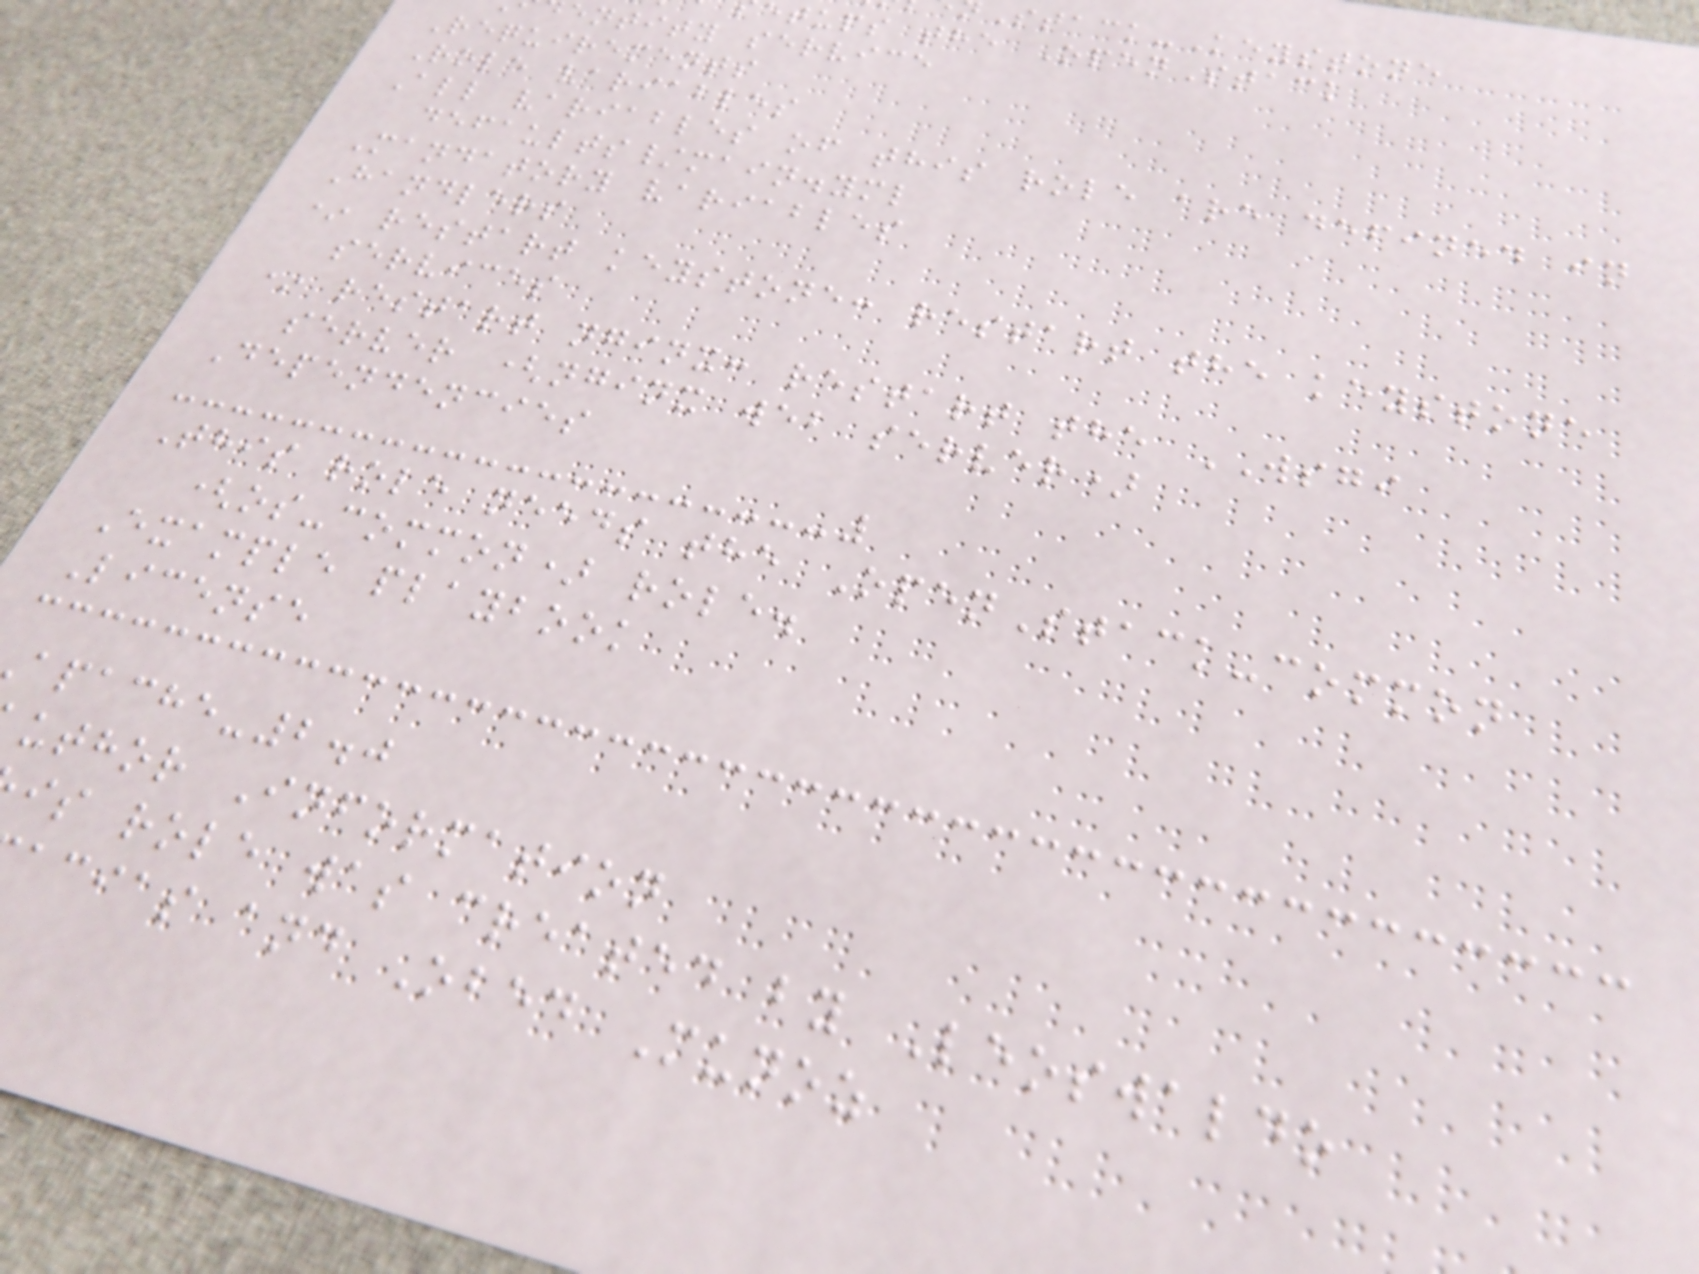Stack-Keystone
etups the OpenStack
entity service
Requirements
Role variables
All variables of this role are defined in
defaults/main.yml
Mandatory variables
Handlers
* restart keystone: restart the keystone
services
* restart nginx: restart the WSGI
server (nginx web server)
Dependencies
This role needs the OpenStack-common
(os-common) role.
Example playbook
License
apache-2.0
uthor Information
is role was created by Leoswaldo
acias and Obed Munoz
